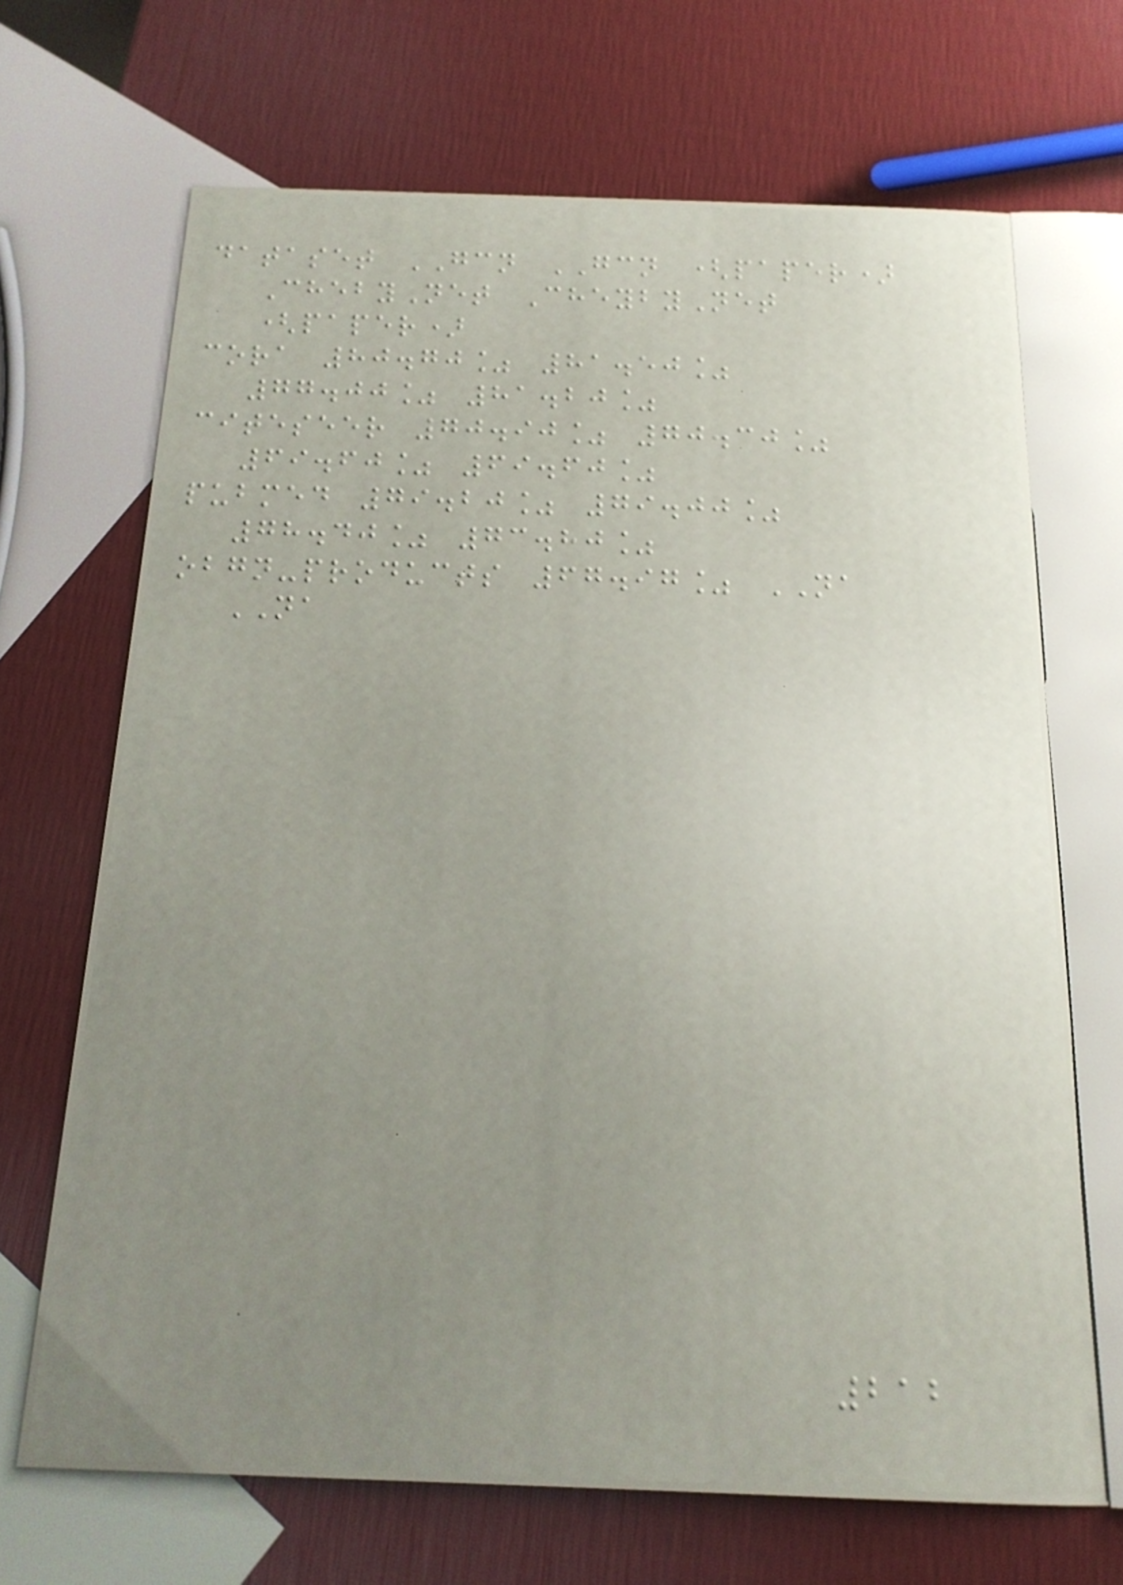dataset GCN GCN (paper)
ChebyNet CheybyNet
(paper)
cora 80.70% 81.50%
77.00% 81.20%
citeseer 70.90% 70.30%
69.60% 69.60%
pubmed 79.20% 79.00%
78.40% 73.80%
obgn-products 67.97% NA
NA
212
